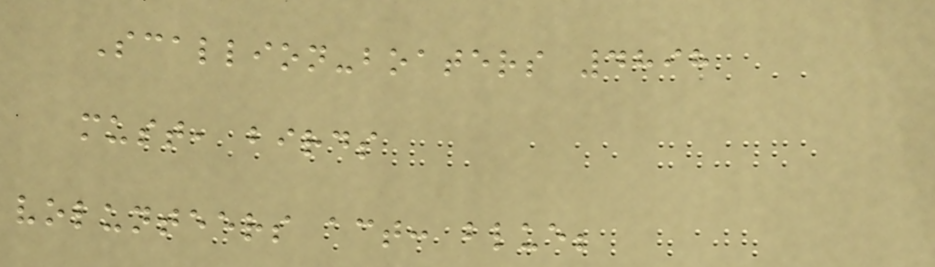Scallion-boaters 4898
must, birds
volunteers act: blue;
